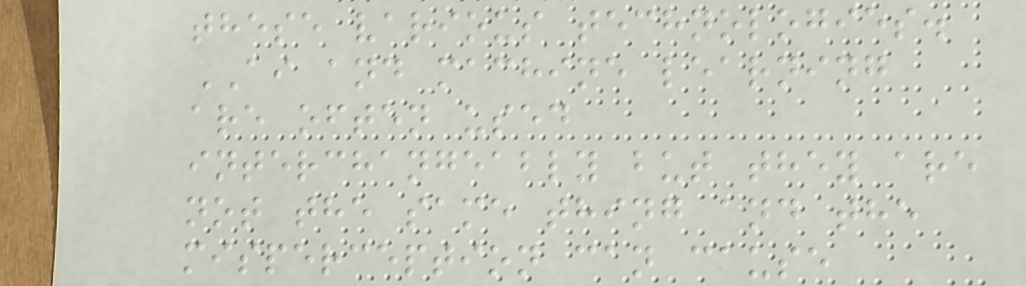these various technologies.
AI and machine learning
are often used
interchangeably but they are
not the same thing and the
misperception can cause
